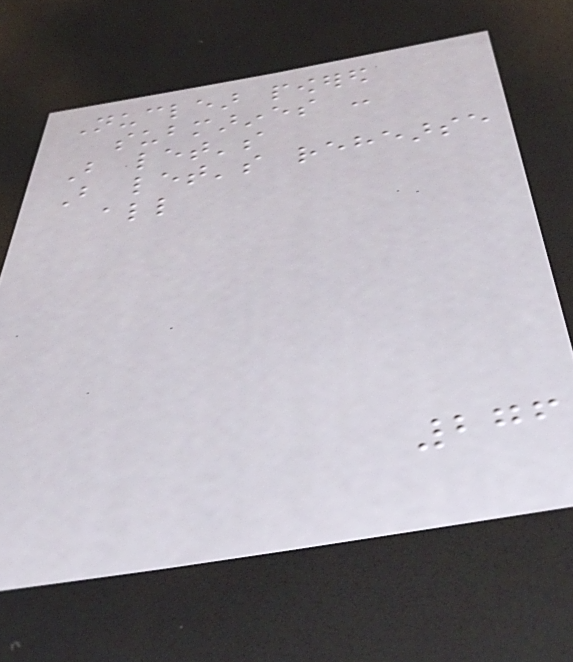Nuclear powered
submarines -
But let's
But let's rehearse
all
276
